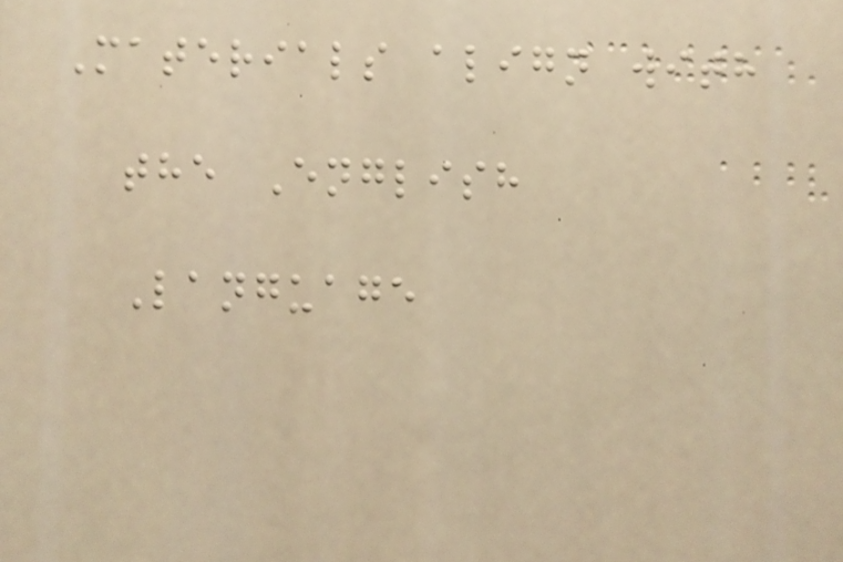Materials align with
the English
Language
